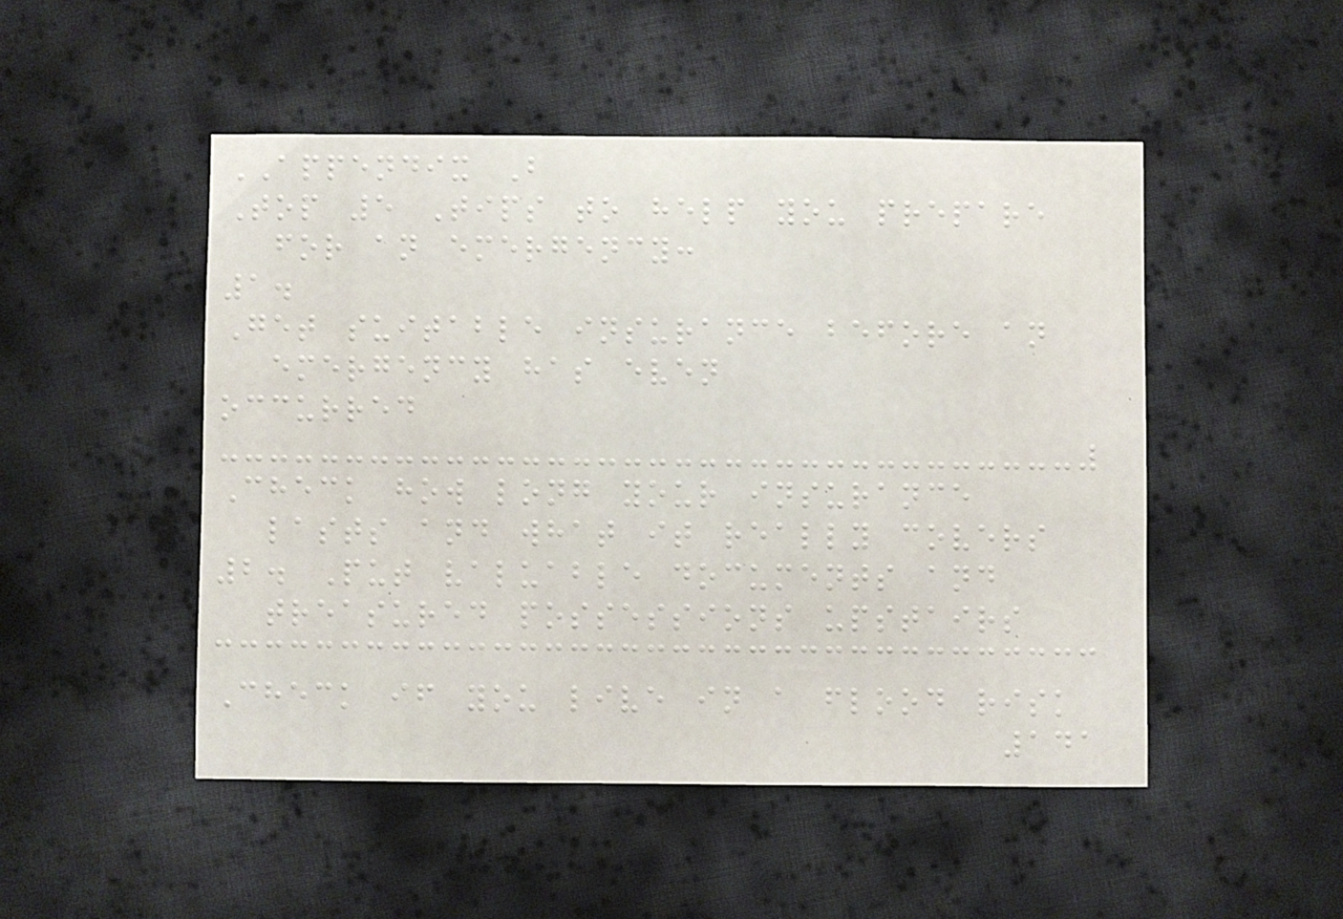APPENDIX B
Top 5 Tips to help you prepare
for an emergency:
1.
Get suitable insurance before an
emergency has even
occurred
Check how long your insurance
lasts and what it really covers
2. Put valuable documents and
treasured possessions upstairs
Check if you live in a flood risk
141
